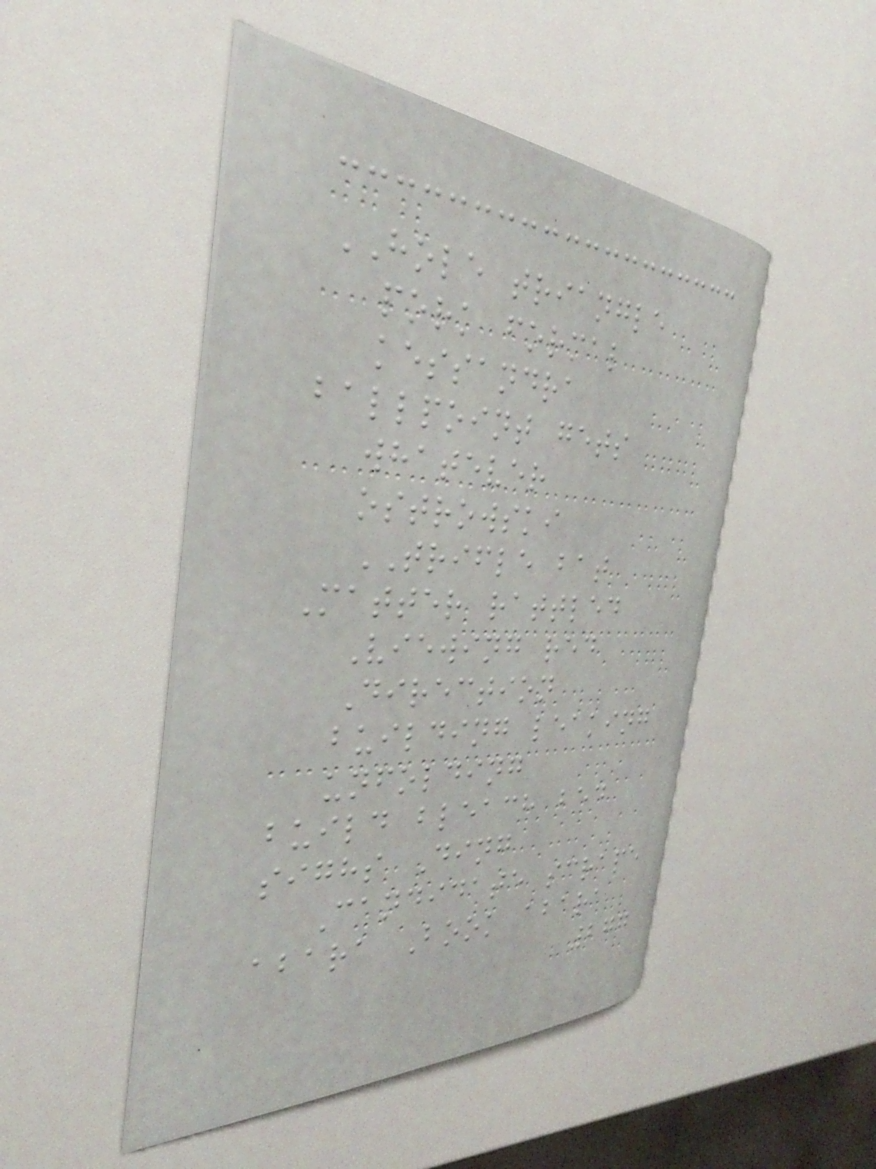HOLE triangle
pork formal
kessandra
ballpoint gets
whatever
ostrowski
TRIFLE bat
Matter rattled
Viewing red
Direction
building leaking
unfolding
build bleach bed
sighs Ding
Candidate scrape
abara Book abara
277
